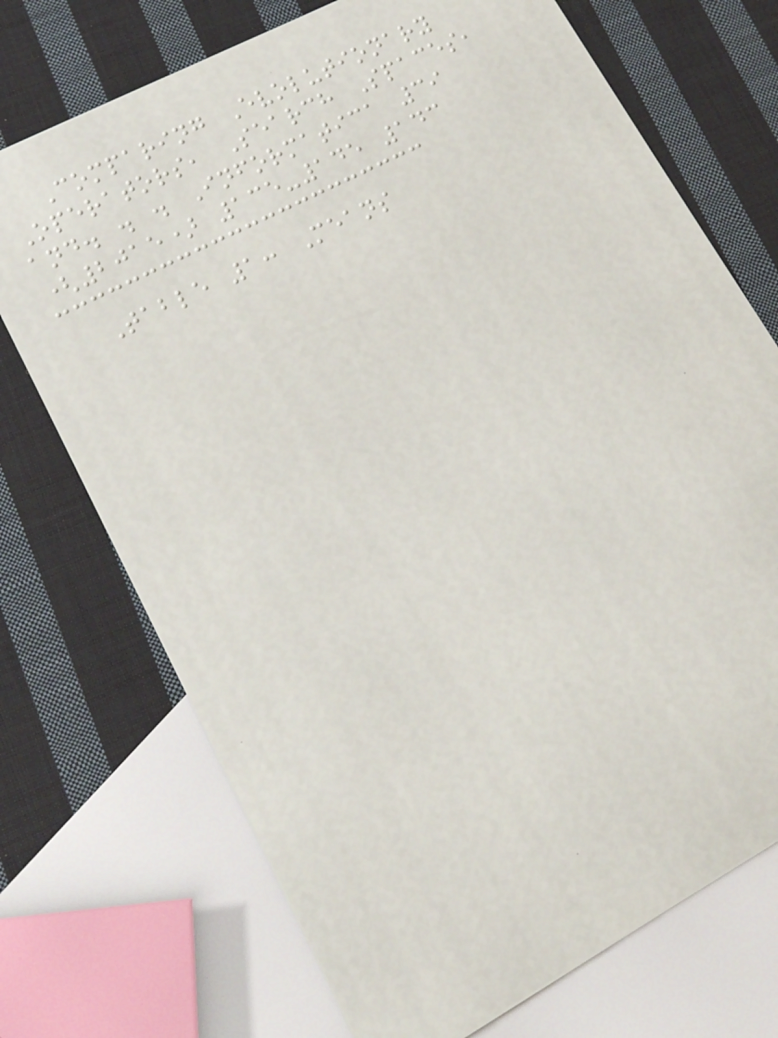Comparing Evolutionary
Operators, Search Spaces,
and. . . Informatica 39
(2015) 135-145 143
Table 1: Means
